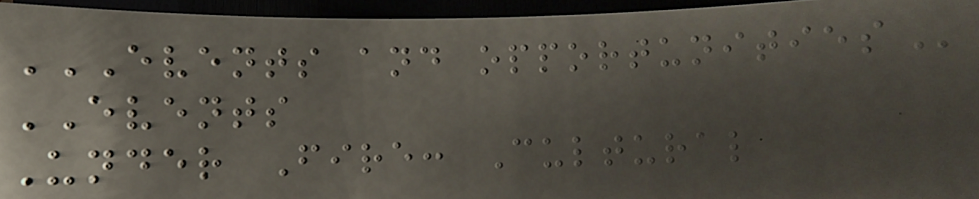EVENTS AND OPPORTUNITIES
EVENTS
Under Fire: Cultural
